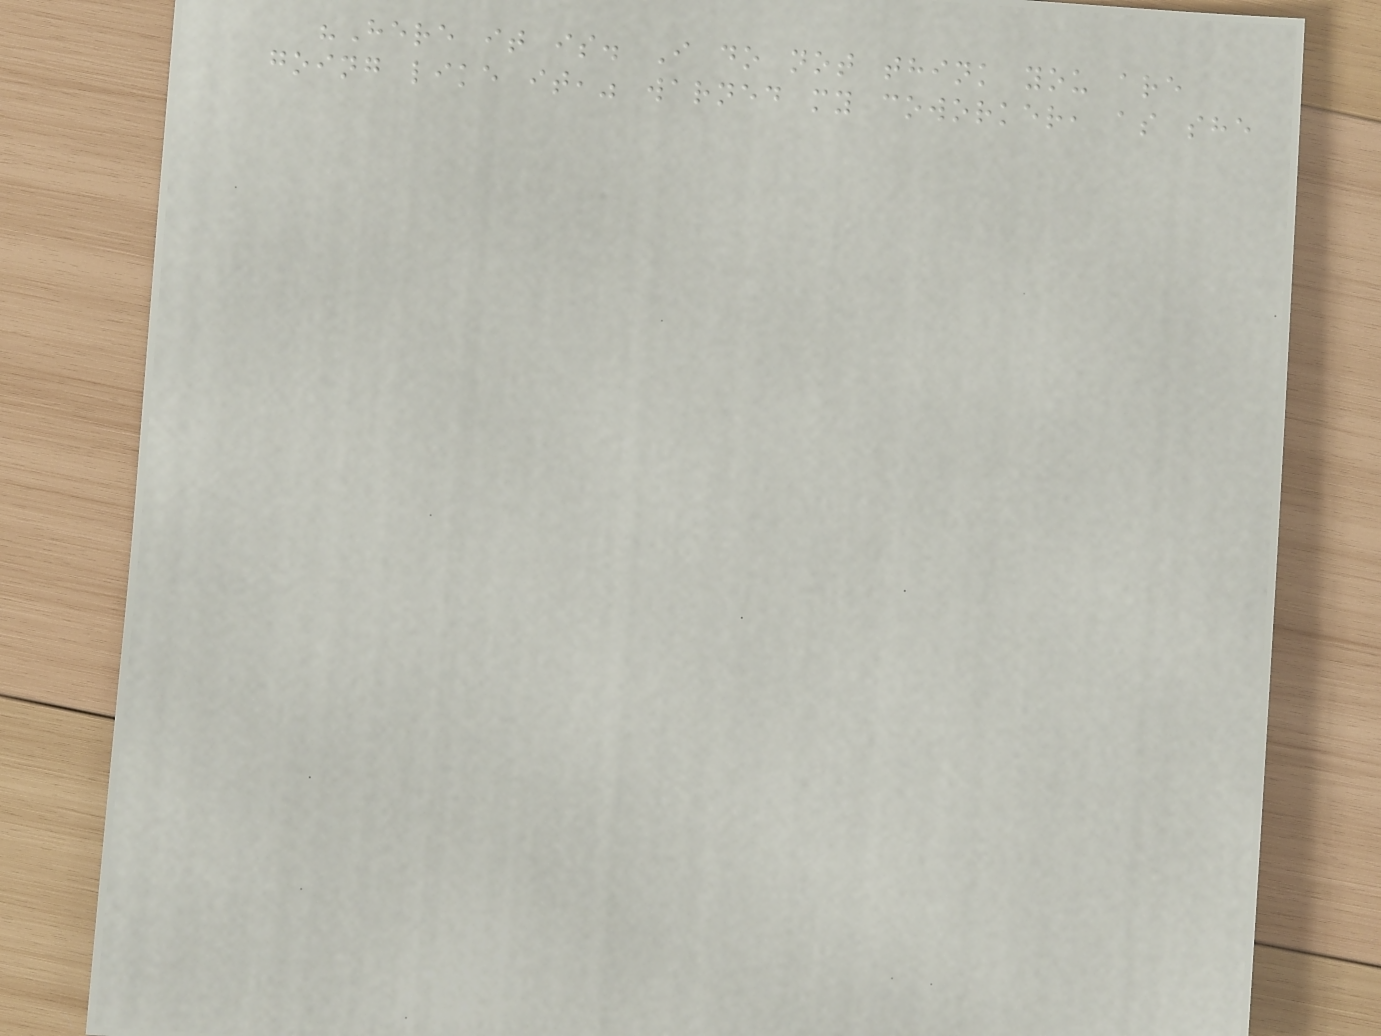"Here it is. I do not think you are
going like it," warned my coworker, as she
